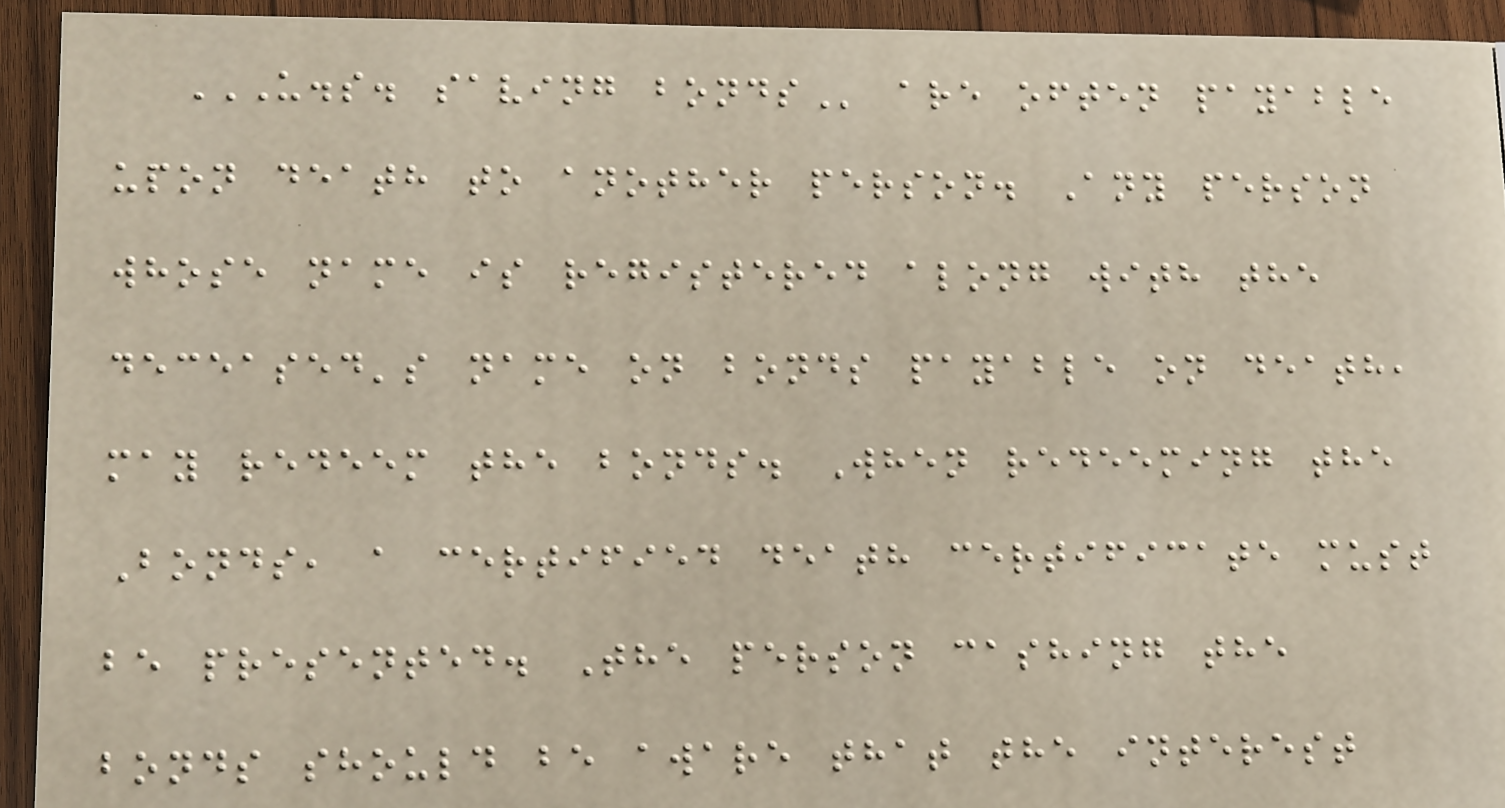U.S. SAVING BONDS are often payable
upon death to another person. Any person
whose name is registered along with the
deceased's name on bonds payable on death,
may redeem the bonds. When redeeming the
Bonds, a certified death certificate must
be presented. The person cashing the
bonds should be aware that the interest
